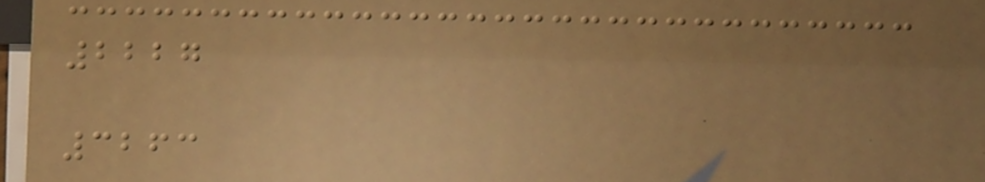2227
3263
